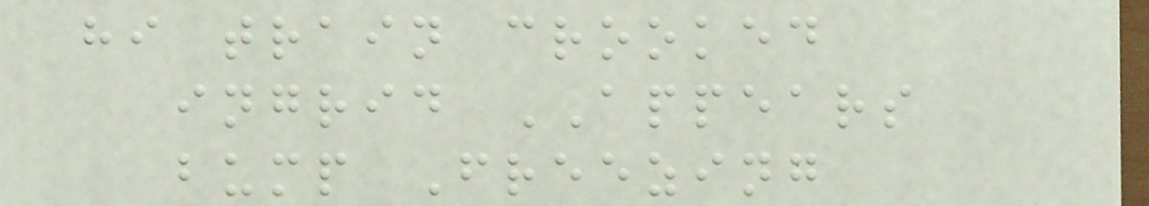hi train crooked
ingrid APPEARS
bump Freezing
